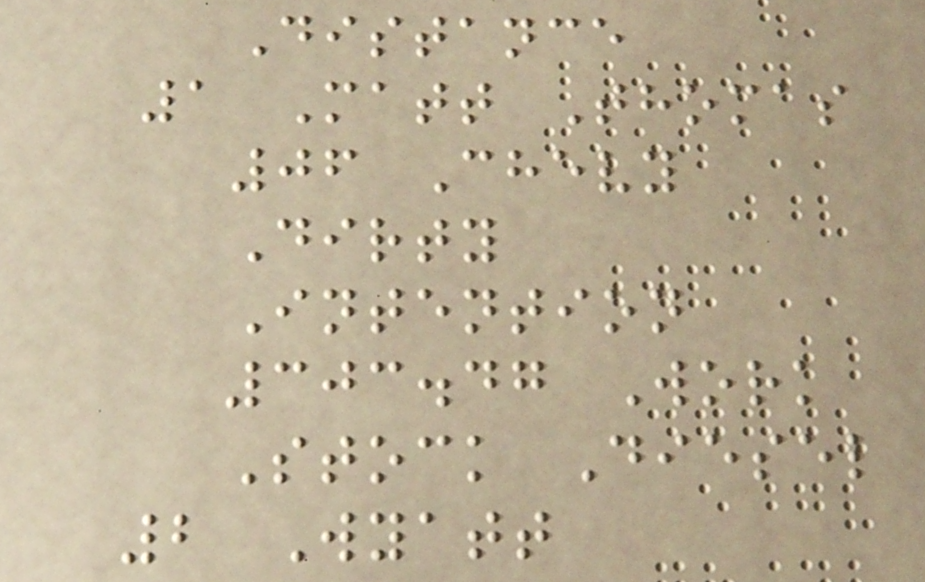Distance
1 Matt Thomas
06 Chevy
Dirty
Intention
303.47 Work
Stock Diesel
2 Wyatt
